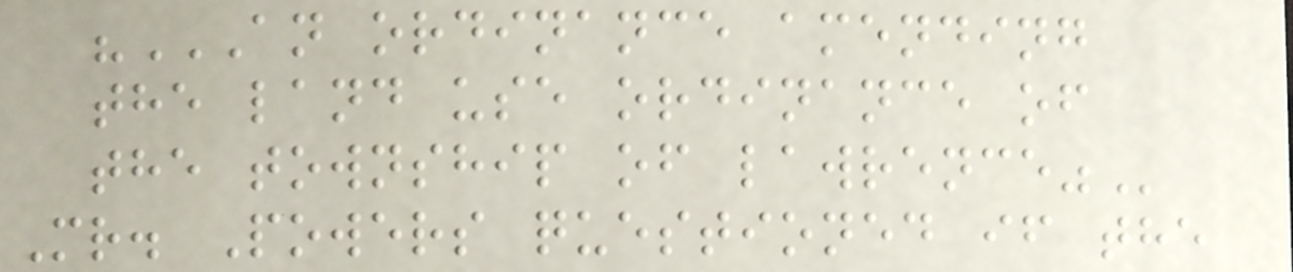"AN ORDINANCE AMENDING
THE LAND USE ORDINANCE OF
THE TOWNSHIP OF LAWRENCE"
Mr. Powers questioned if the
